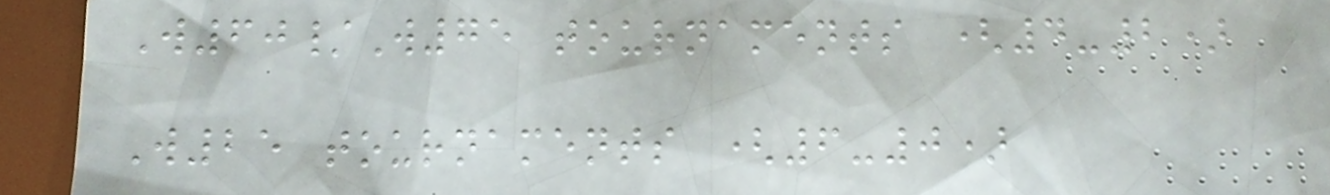W60/W75 tournaments (4-2)
W25 tournaments (6-0)
